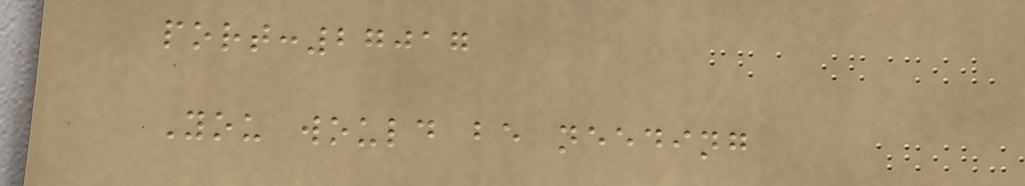port:27017
You would be needing
